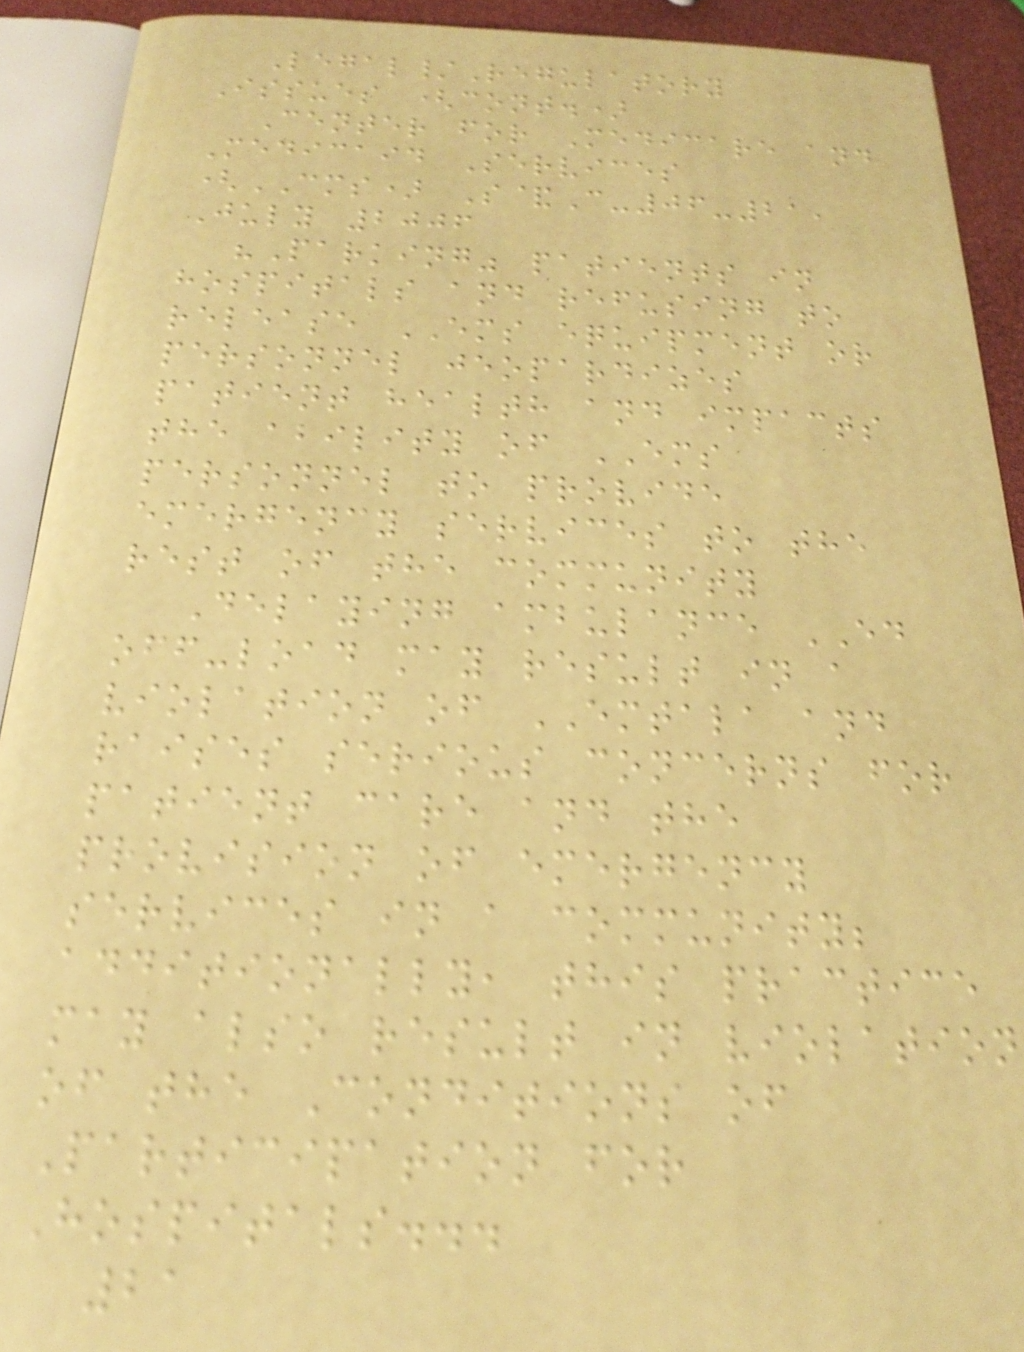Legal/Regulatory
Issues (cont.)
Center for Medicare and
Medicaid Services
(CMS) S&C-06-21,
July 2006
"Parking" patients in
hospitals and refusing to
release EMS equipment or
personnel jeopardizes
patient health and impacts
the ability of EMS
personnel to provide
emergency services to the
rest of the community
Delaying ambulance ED
off-load may result in a
violation of EMTALA and
raises serious concerns for
patient care and the
provision of emergency
services in a community;
additionally, this practice
may also result in violation
of the Conditions of
Participation for
Hospitals...
21
